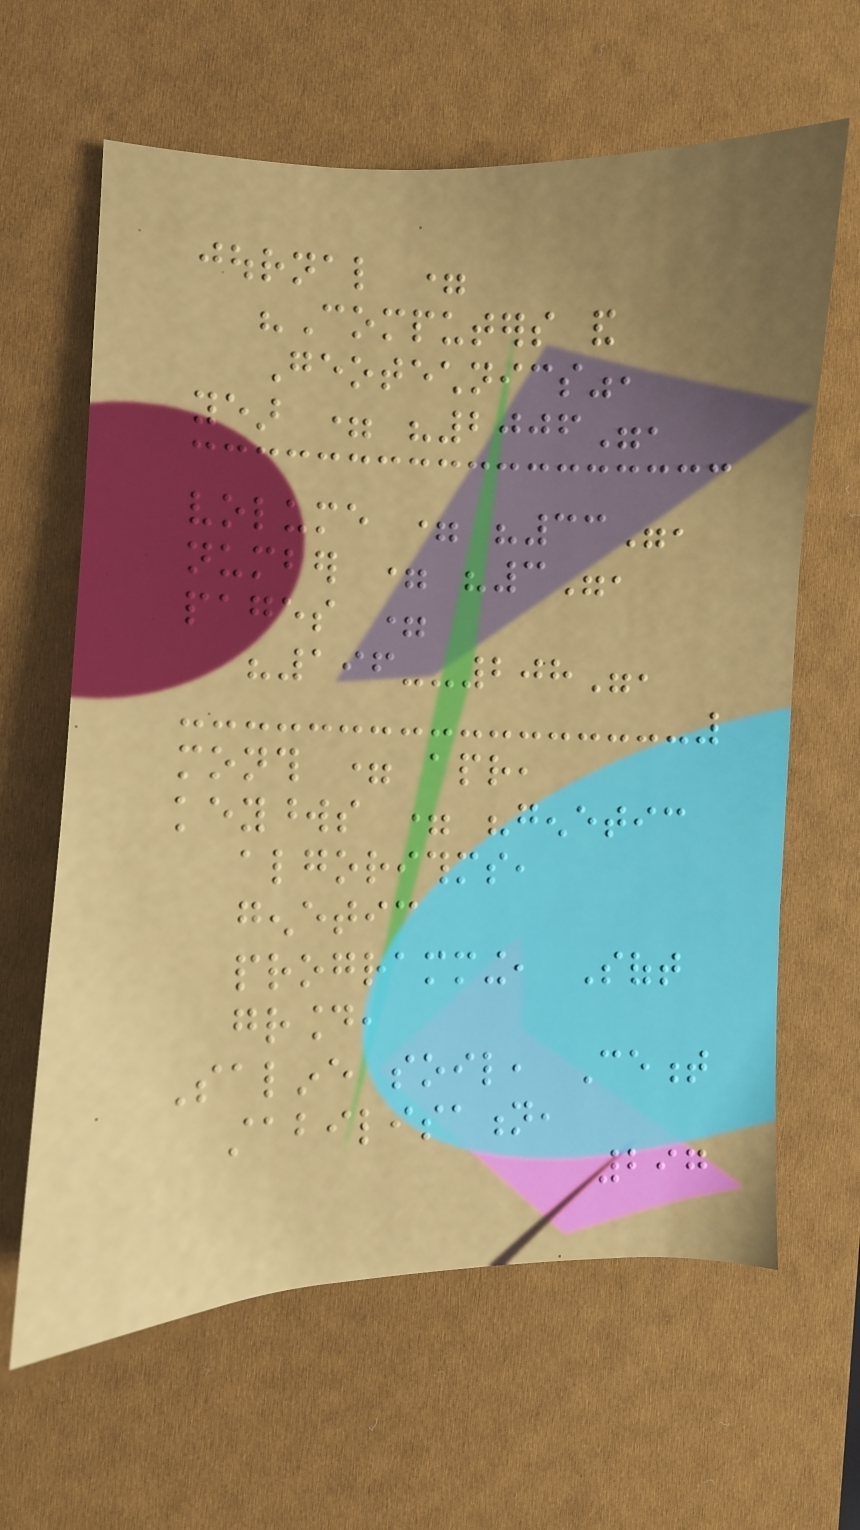journal =
"Computers and
Geotechnics",
year = "2006",
volume = "33",
number = "3",
pages =
"196--208",
month = apr,
keywords = "genetic
algorithms,
genetic
programming, Soft
ground,
Saline soil, Cement
stabilisation,
297
